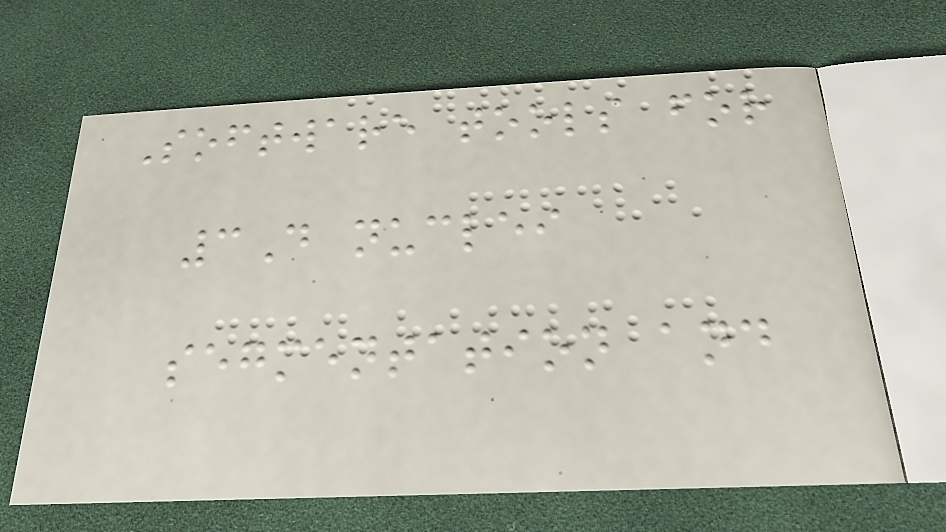Software tools for
3D nuclei
segmentation and
